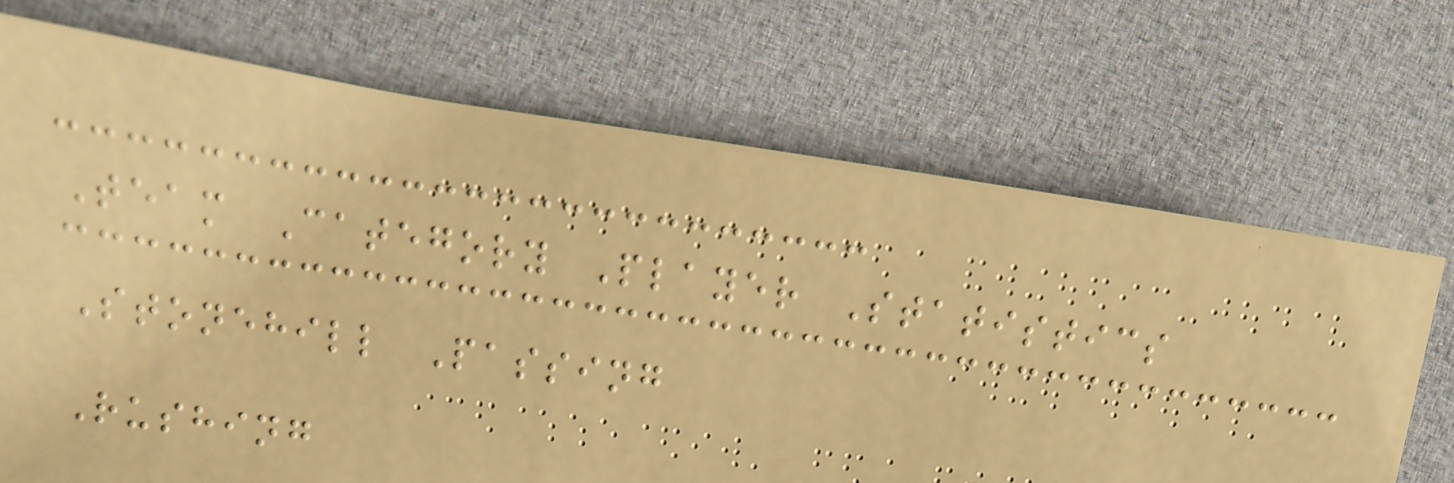Team Category Player Statistics
Stonehill Passing
Rushing
